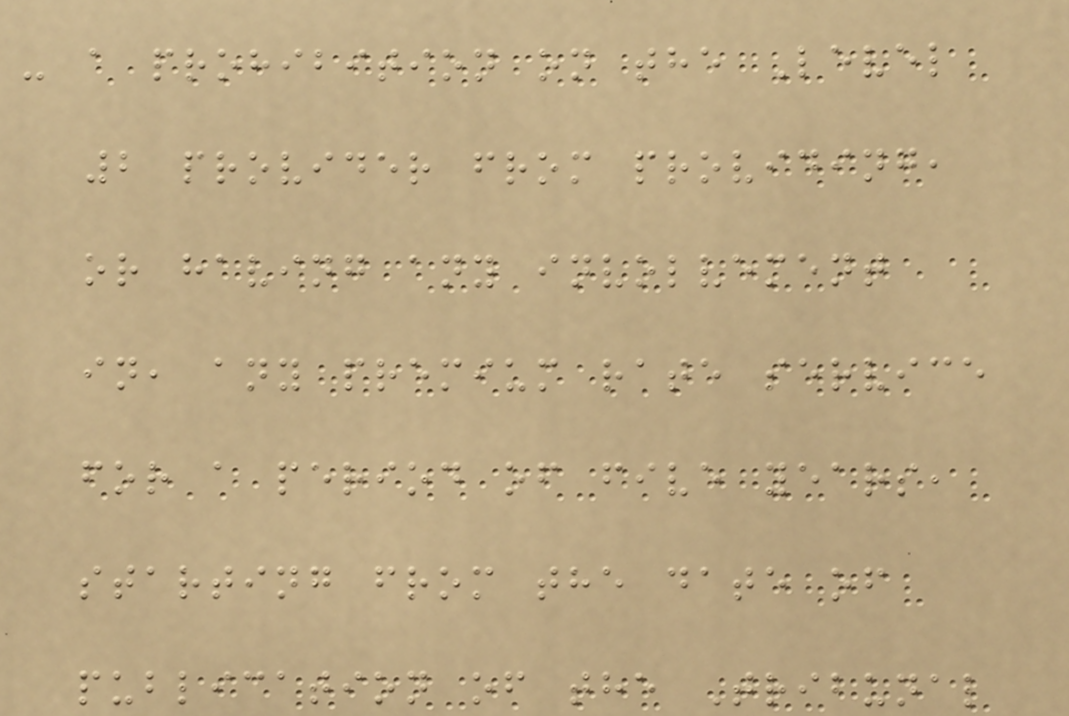- a prohibition on the Level
2 provider from providing,
or having any involvement
in, any premium rate service
for a period of five years,
starting from the date of
publication of the Tribunal
